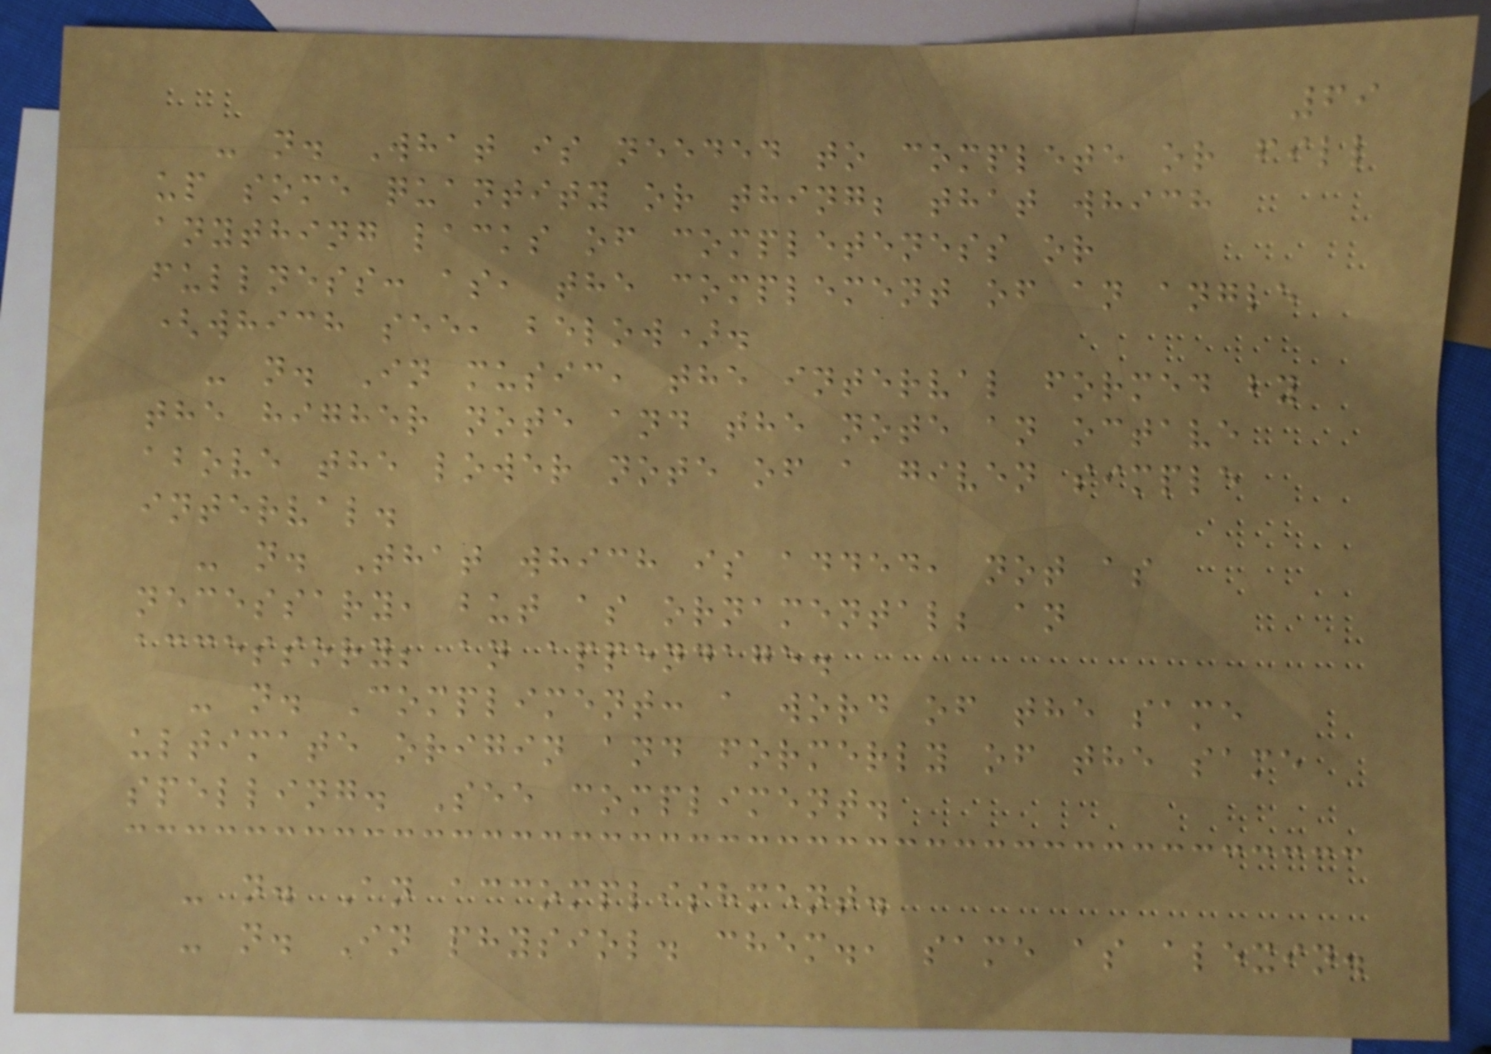69
- n. What is needed to complete or fill
up some quantity or thing; that which
anything lacks of completeness or
fullness: as, the complement of an angle
(which see, below).
- n. In music, the interval formed by
the higher note and the note an octave
above the lower note of a given simple
interval.
- n. That which is added, not as
necessary, but as ornamental; an
accessory; an appendage.
- n. Compliment: a word of the same
ultimate origin and formerly of the same
spelling. See compliment.
- n. An accomplishment.
- n. In physiol. chem., same as alexin.
